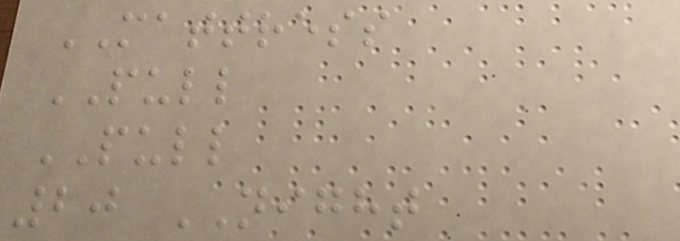MATTRESS
PULL
PULL
20 NIGHT
